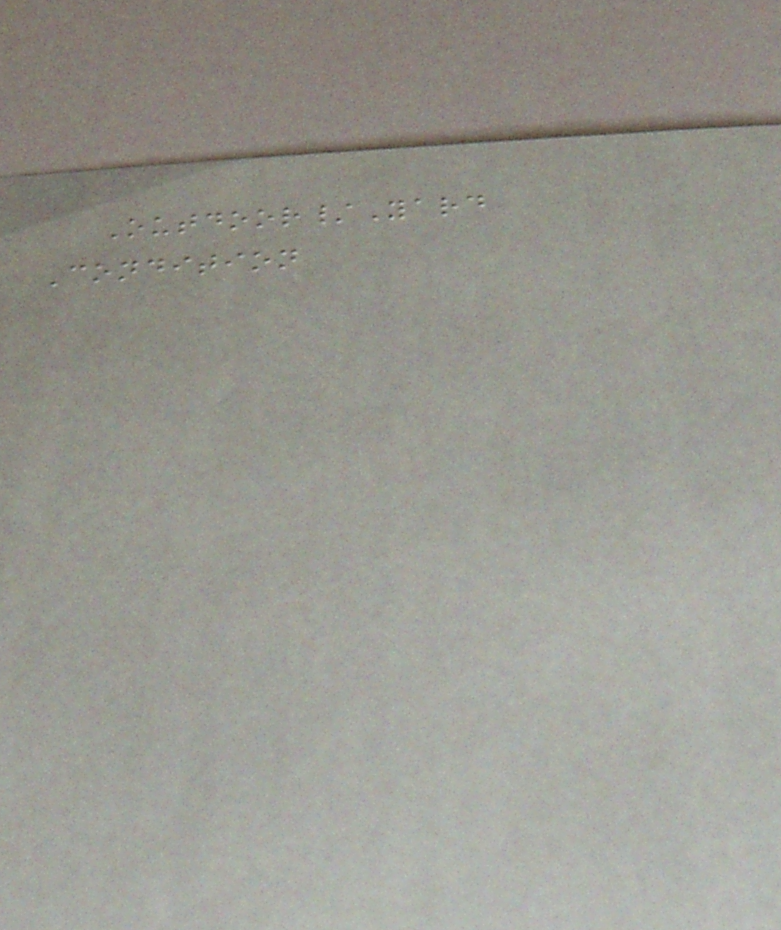Outdoor/Yard
Condition
